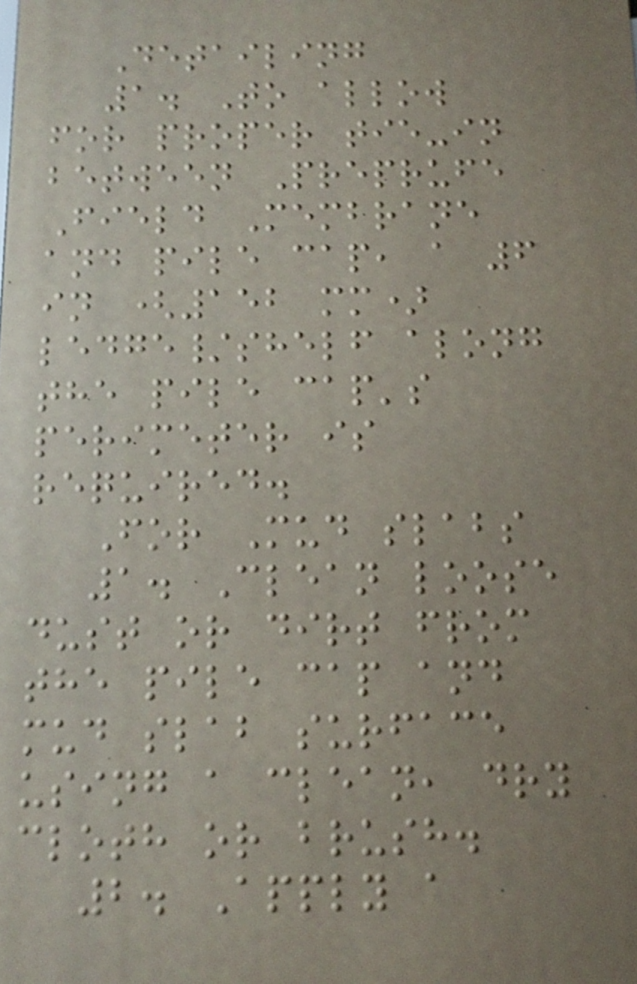Detailing
1. To allow
for proper tie-in
between Preprufe
Field Membrane
and pile cap, a 6
in (152 mm)
ledge/shelf along
the pile cap's
perimeter is
required.
For Mud slabs
1. Clean loose
dust or dirt from
the pile cap and
mud slab surface
using a clean, dry
cloth or brush.
2. Apply a
